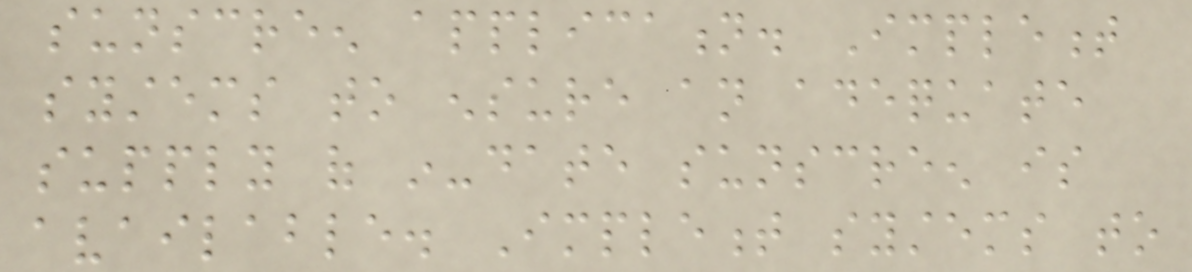sunscreen application. Implement
systems to ensure an adequate
supply of in-date sunscreen is
available. Implement systems to
